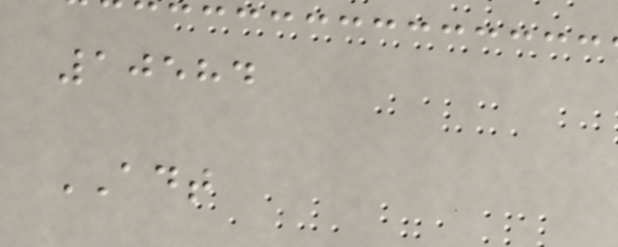10584
ADT
